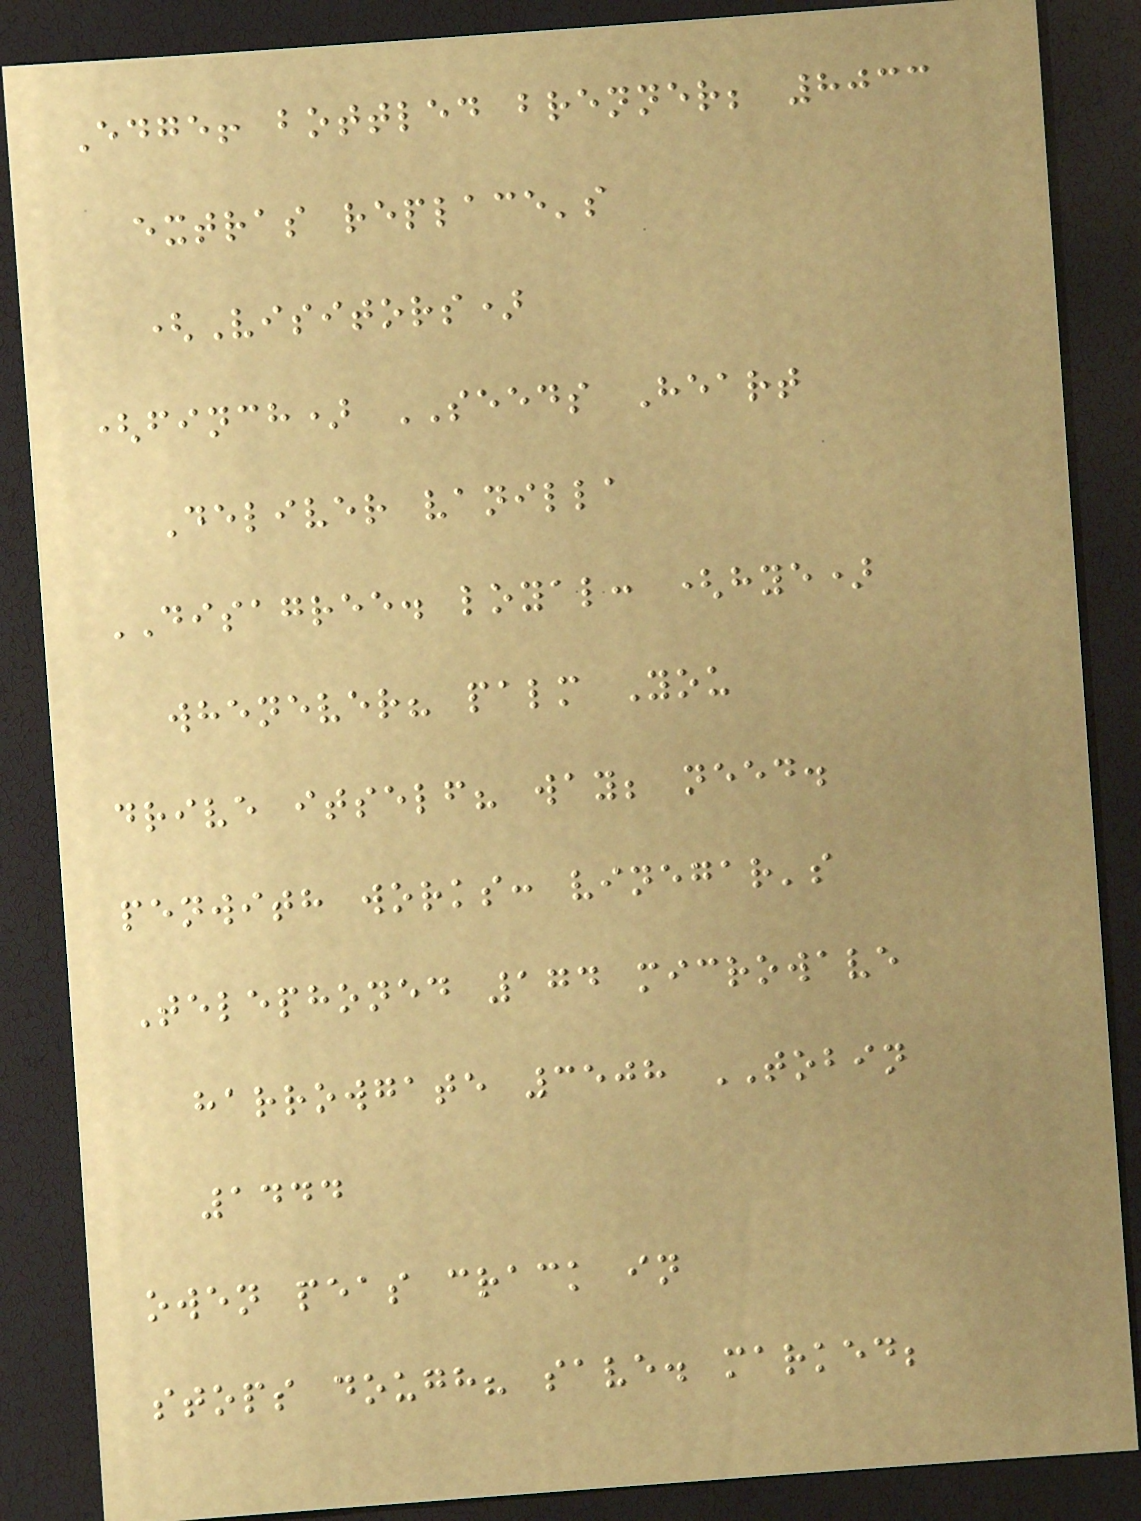Edge! bottled brenner; 8033
extras replace's
(Visitors)
(finch) SEEDS Heart
Deliver vanilla
DISAGREE. loyal: (hye)
whenever? palm You
drive itself? way; need.
penwith works: vinegar's
Telephoned 174 microwave
harrowgate 3508 TOBIN
1444
owen peas crack in
stops dough? save. marked;
